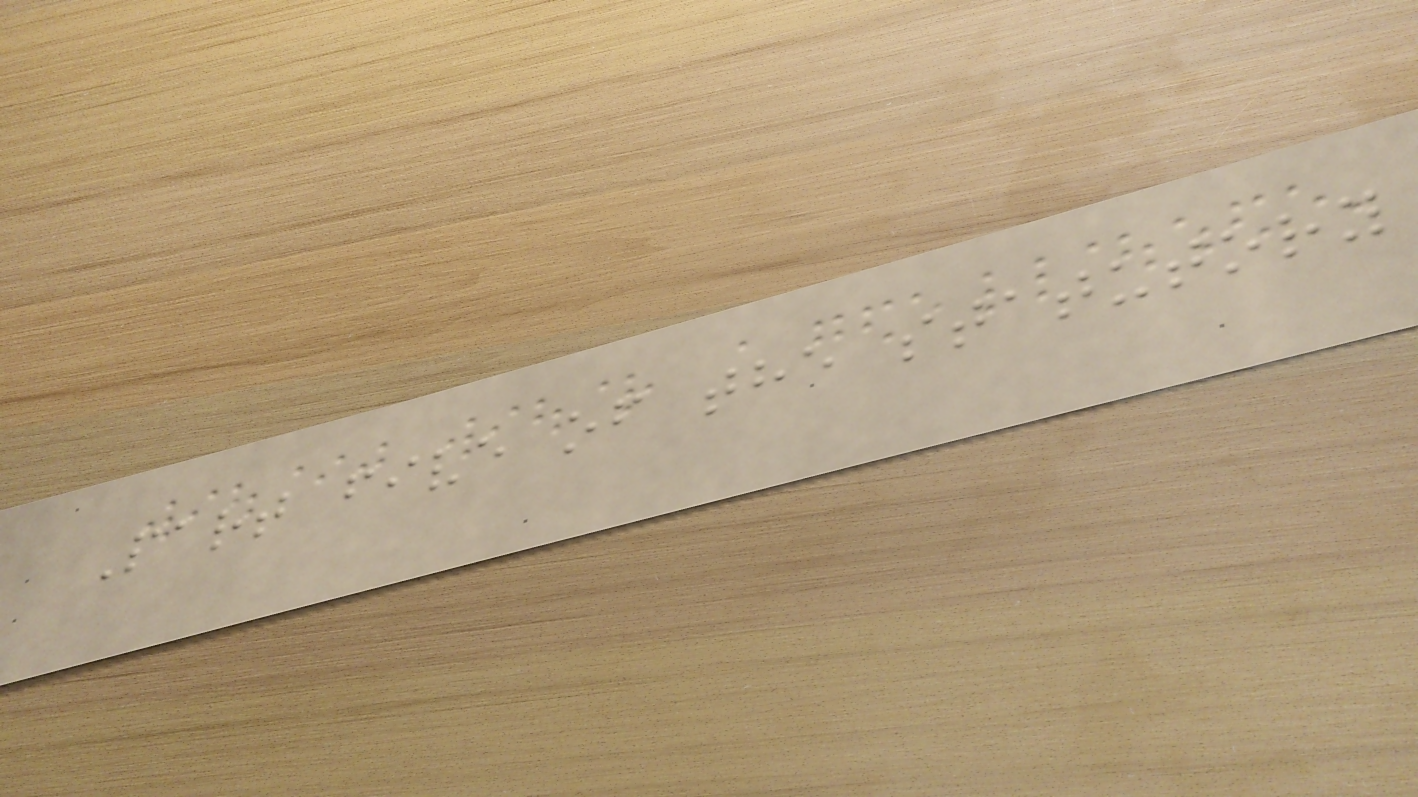Part five of the statutory
